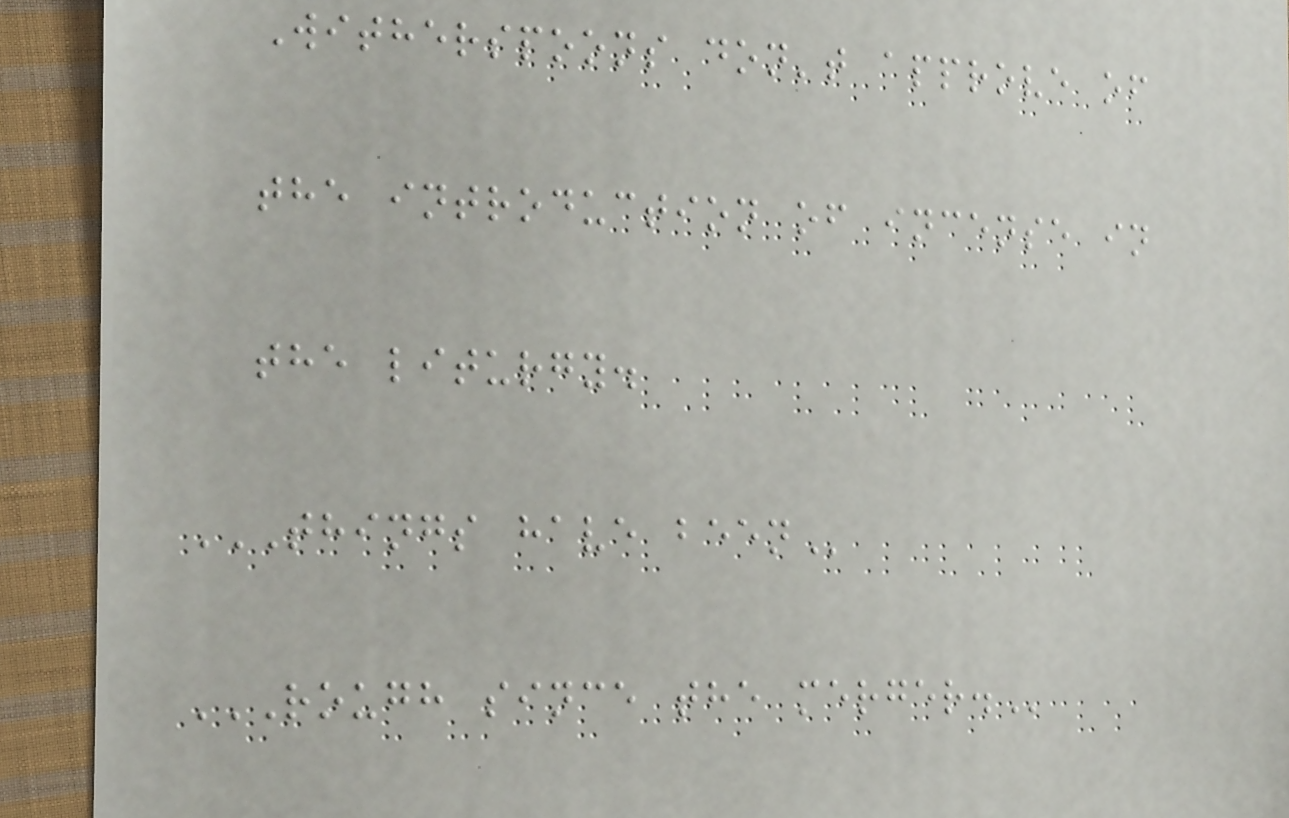Witherspoons don't approve of
the introduction of incense in
the liturgy.
THINGS HAVE BEEN
ROUGH SINCE THE MERGER.
